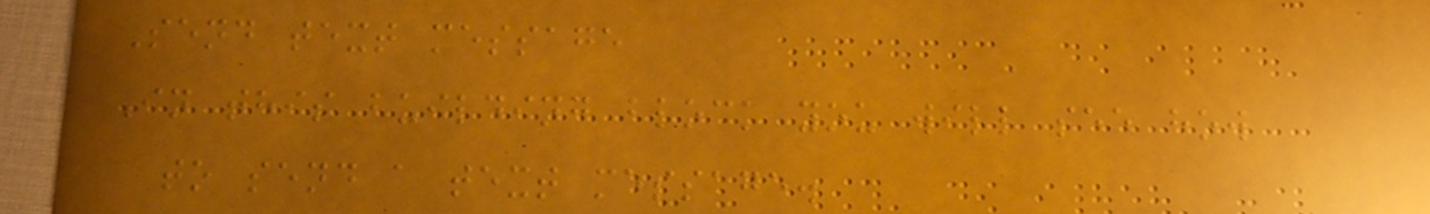Send text message
In this building block you will see how
to send a text message.
